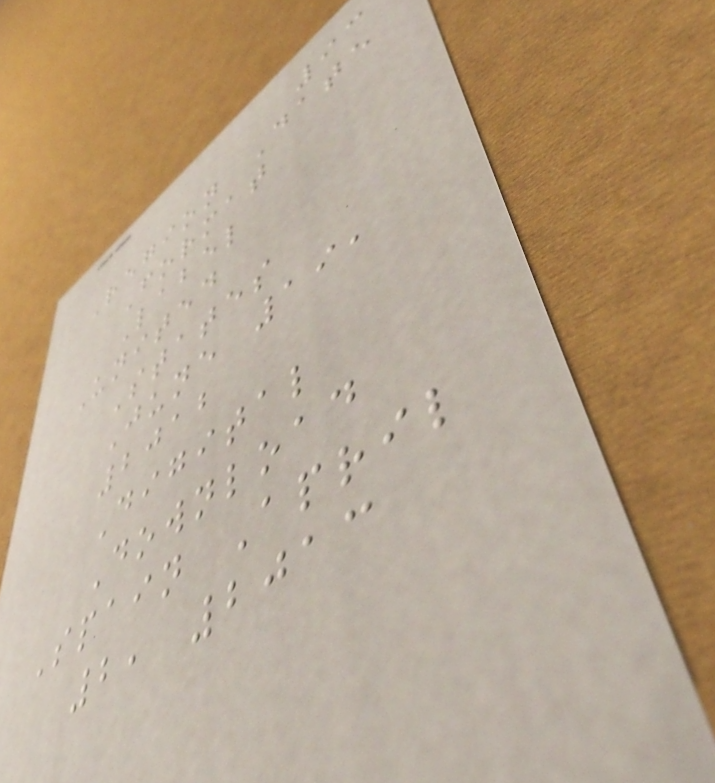93
Region Date
Format
Label
United
States
June 19,
2012
Digital
Download
Spain April
2, 2013
